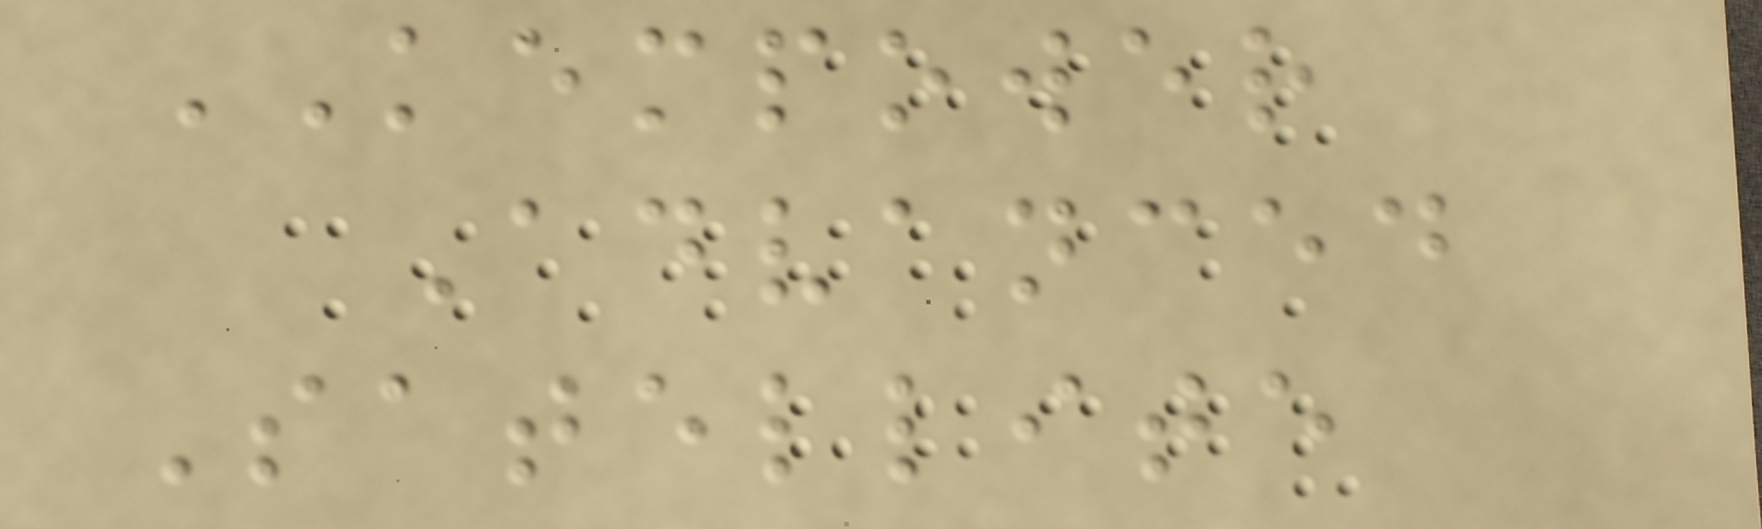KEMPOWER
Advanced
Satellite
